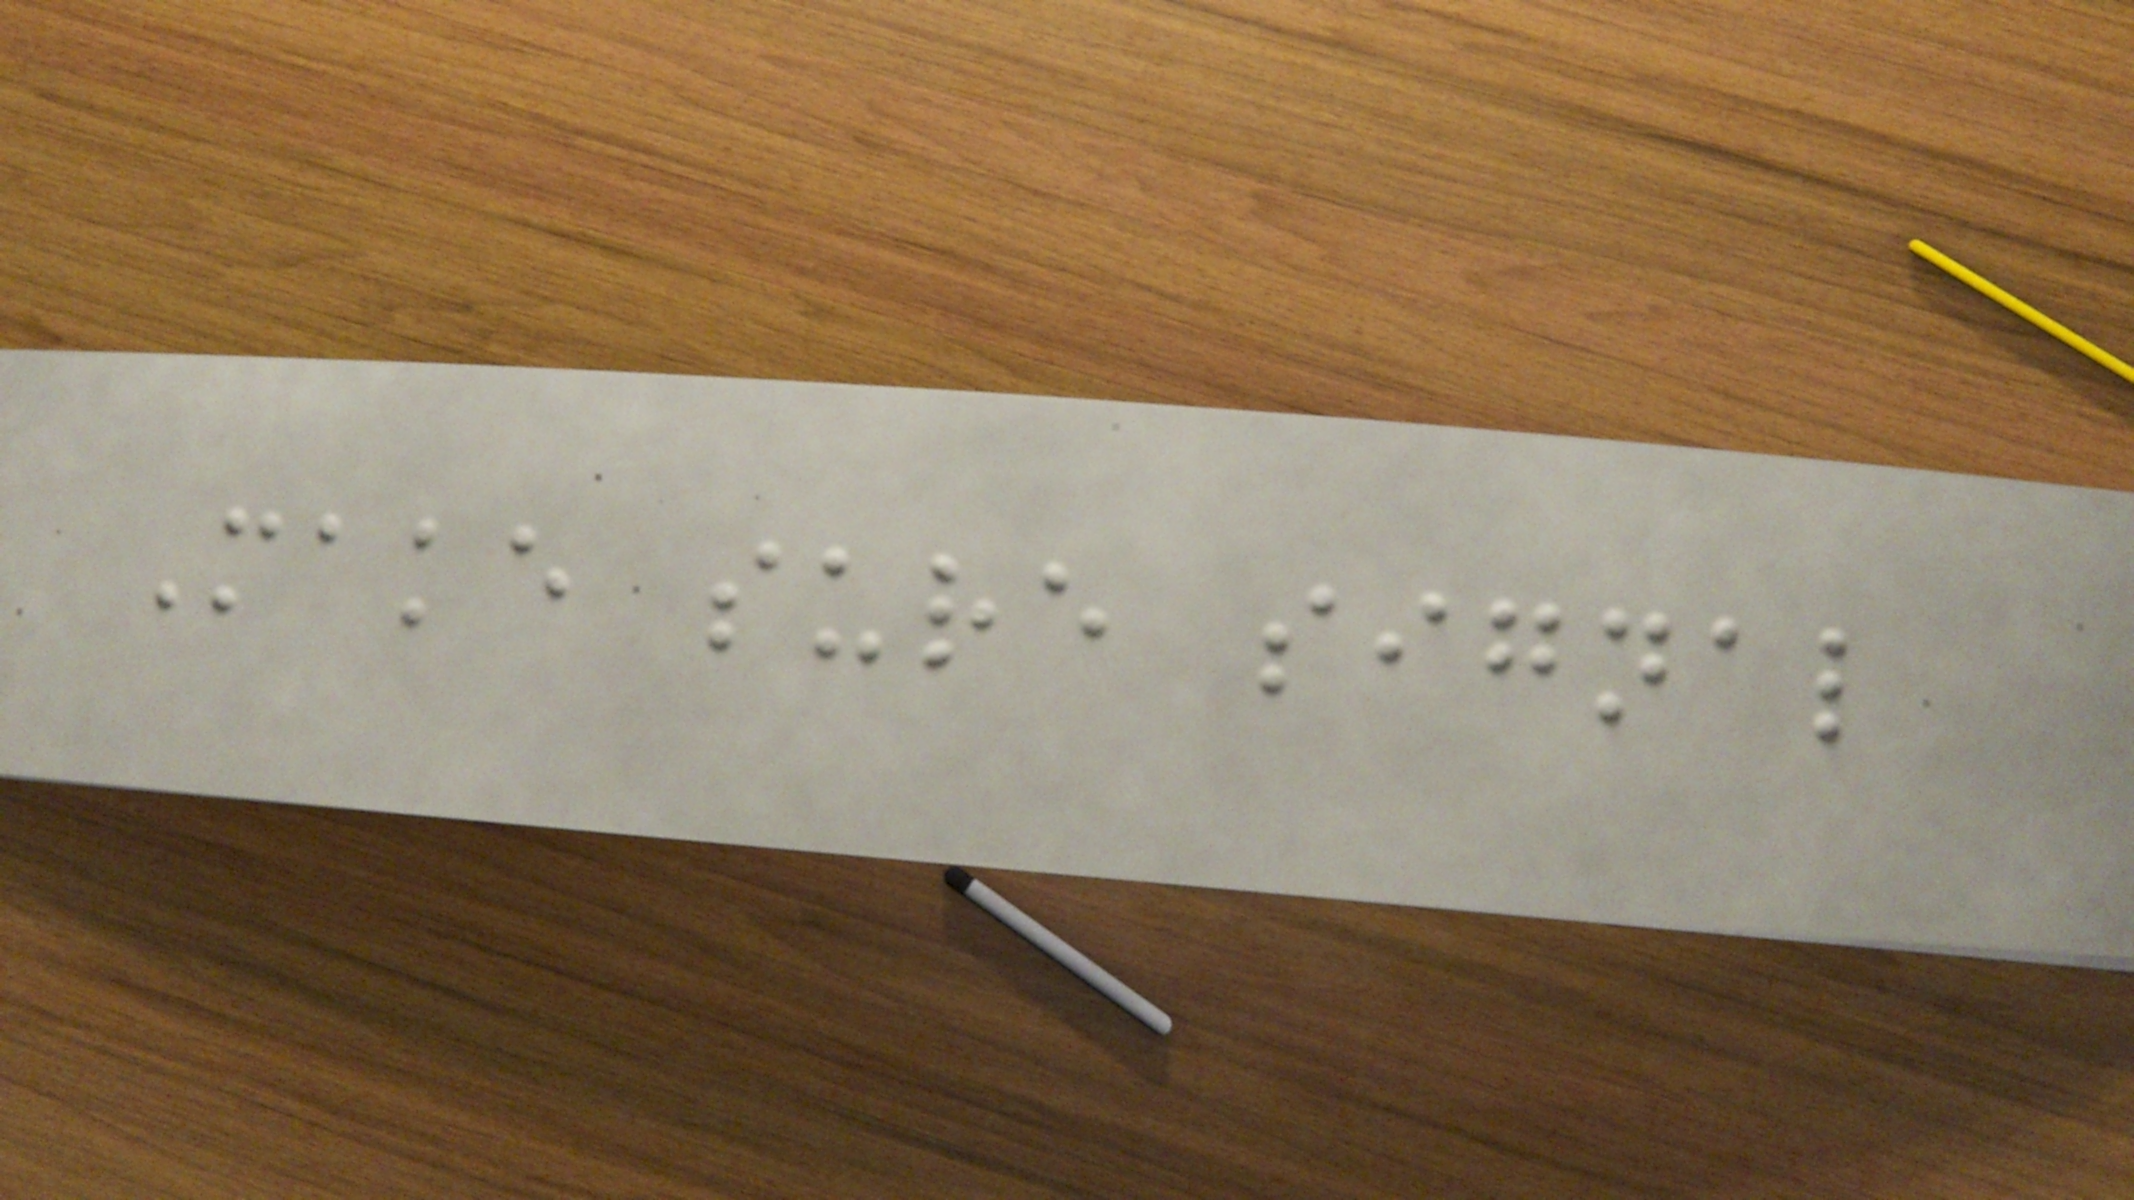Make sure signal
